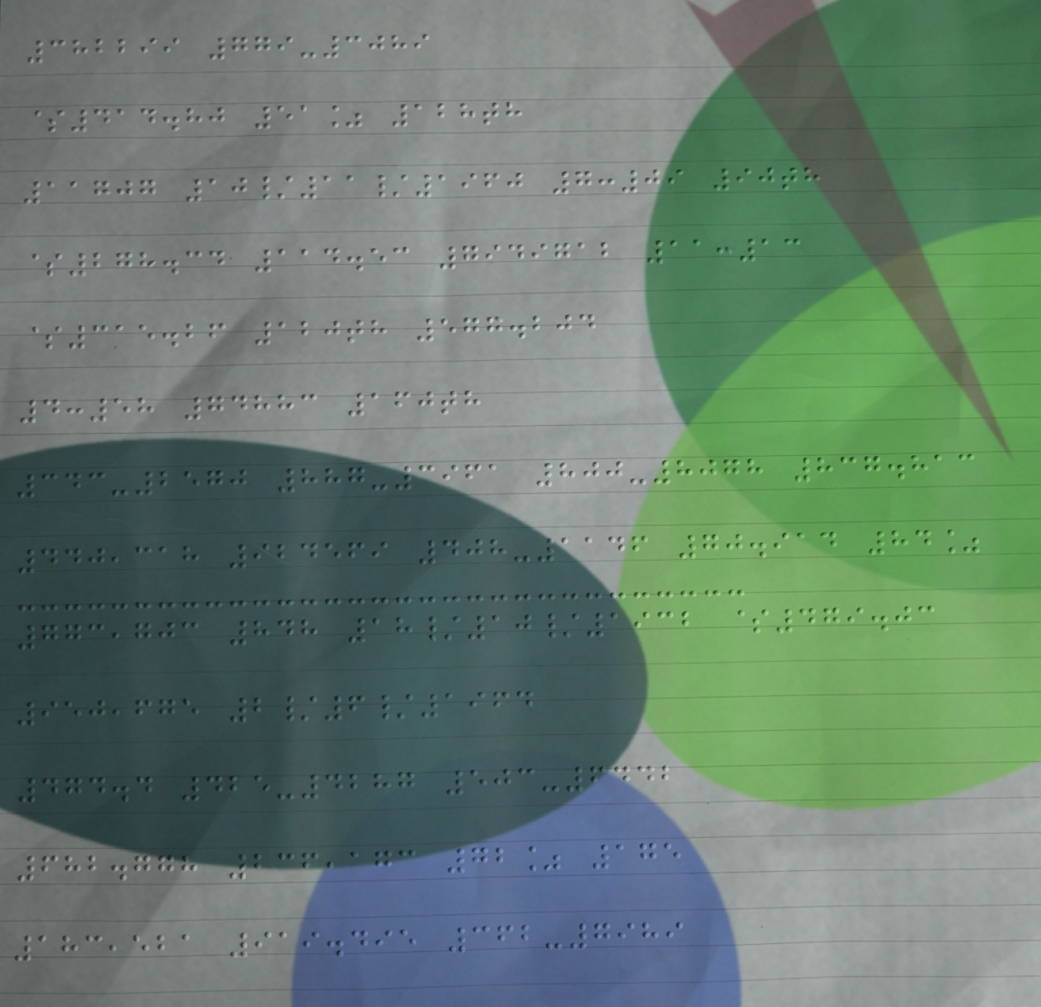382299 779-3089
$414.80 51% 128th
11707 10/11/1960 7:09 90th
$278.34 114.53 7949712 11:13
$315.26 120th 577.204
4:58 74883 160th
343-2570 887-3961 800-8078 837.813
440,318 924569 408-1146 70.914 84%
773,703 848 18/10/1932 $479.03
950,675 2/6/1964
474.4 425-4287 503-6442
682.778 236,173 72% 175
183,521 919.495 362-7989
